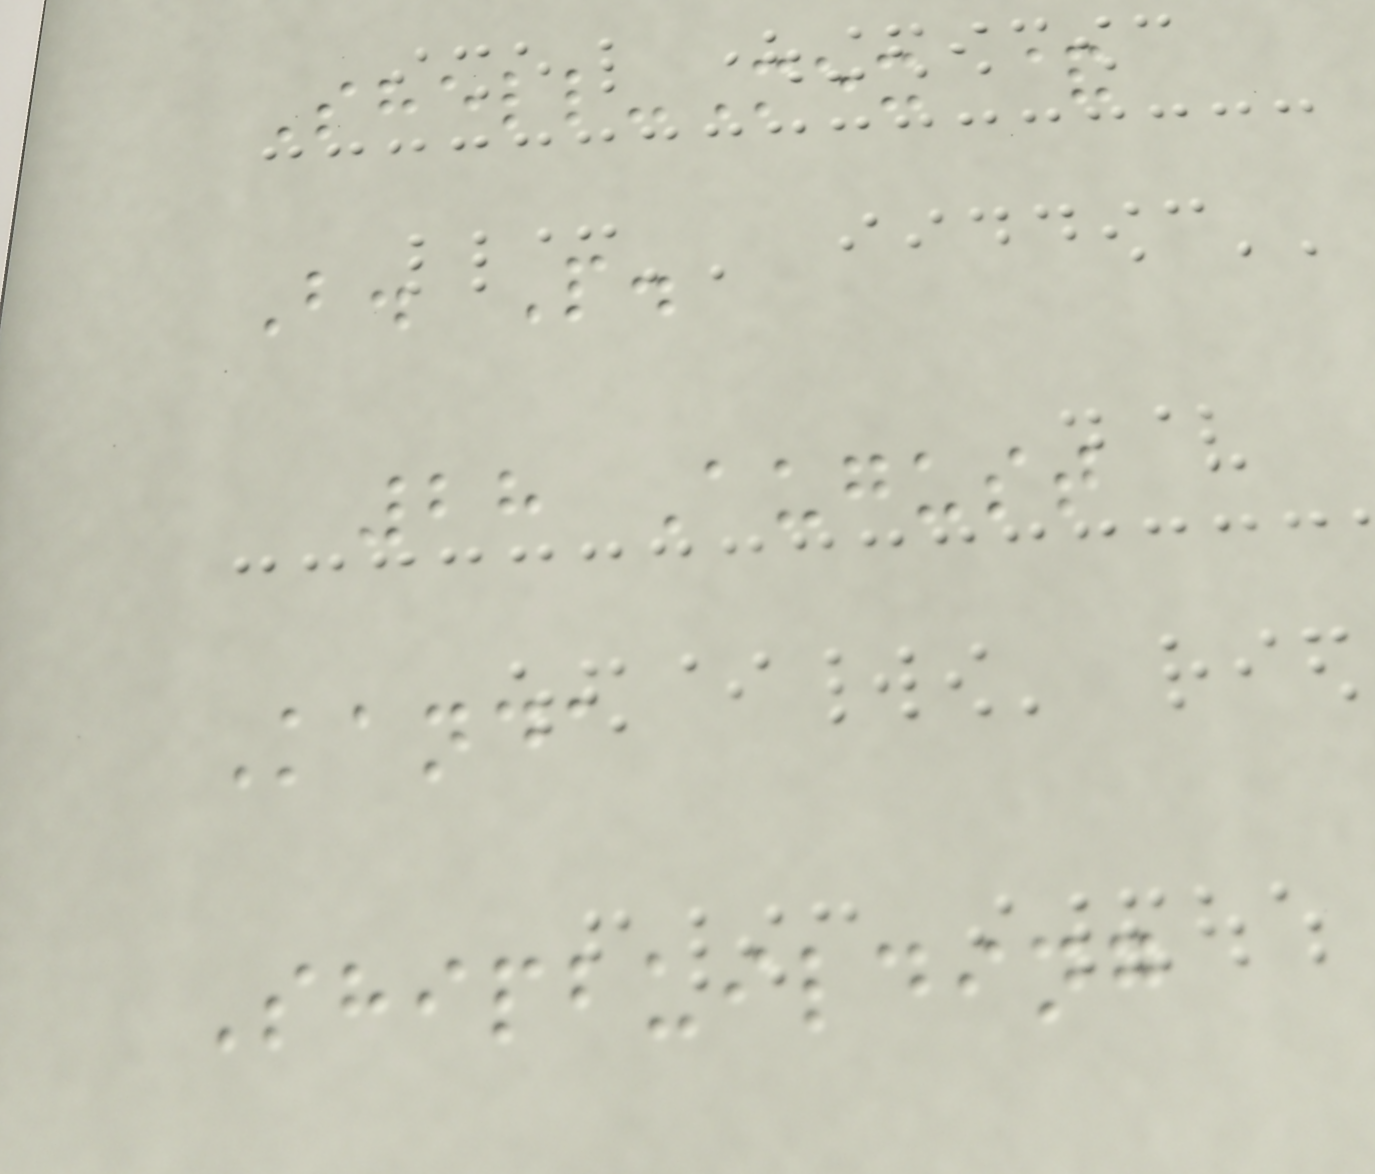Shell-Mex &
B. P.
28 August
Kanda
Shipbuilding
